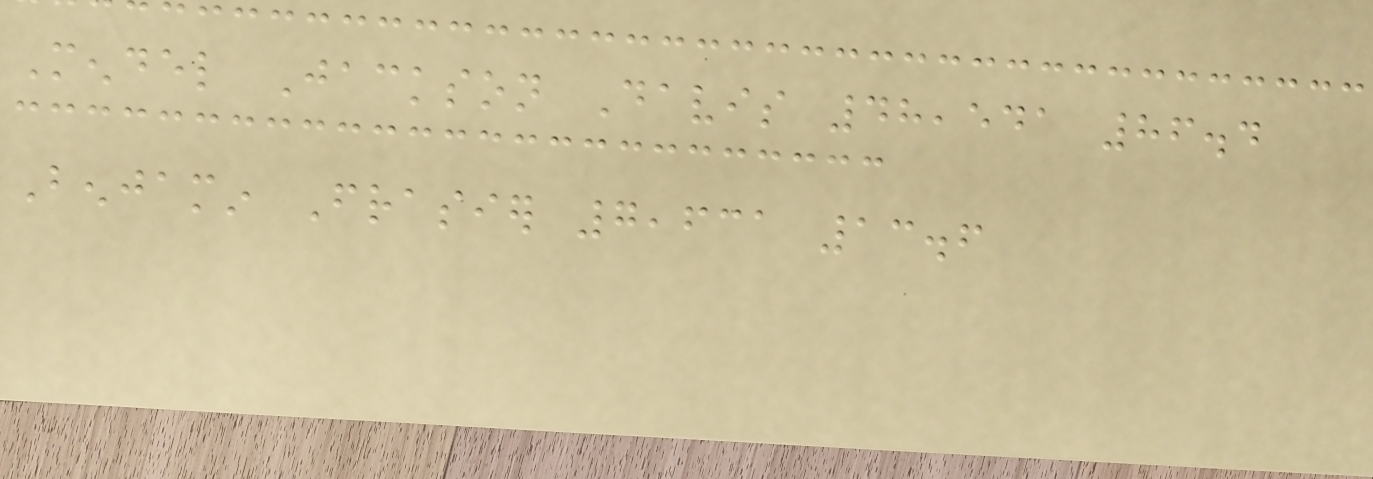Mendel Jackson Davis 48,541 86.4
Benjamin Frasier 7,631 13.6
